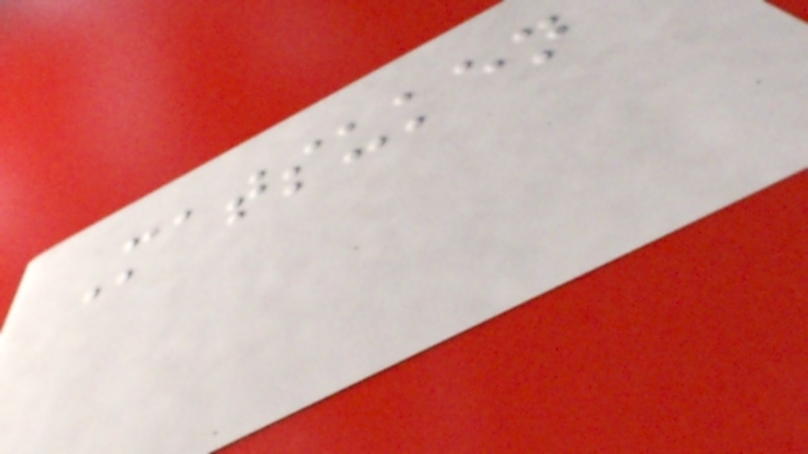Matsuken
